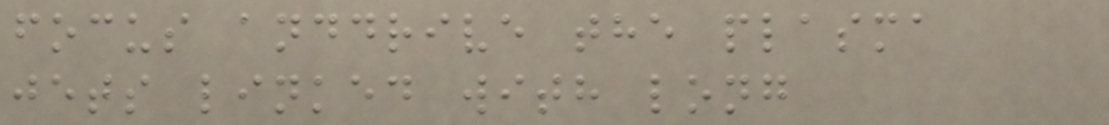focus anddrive the plasma
jets linked with long
